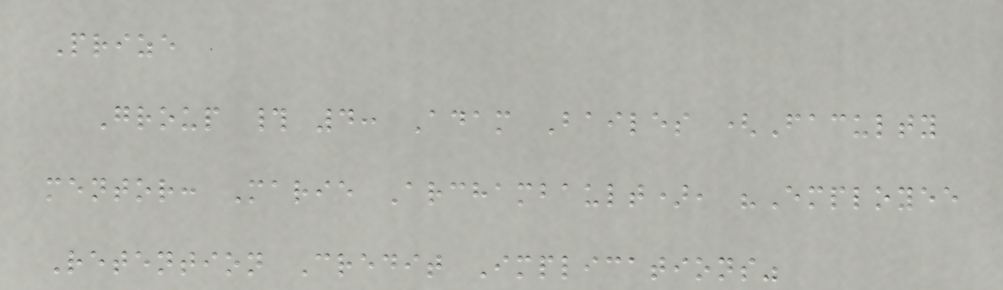Prize
Group # 4: Adam Bailes (Faculty
mentor: Marie Archambault), "Employee
Retention Credit Implications"
